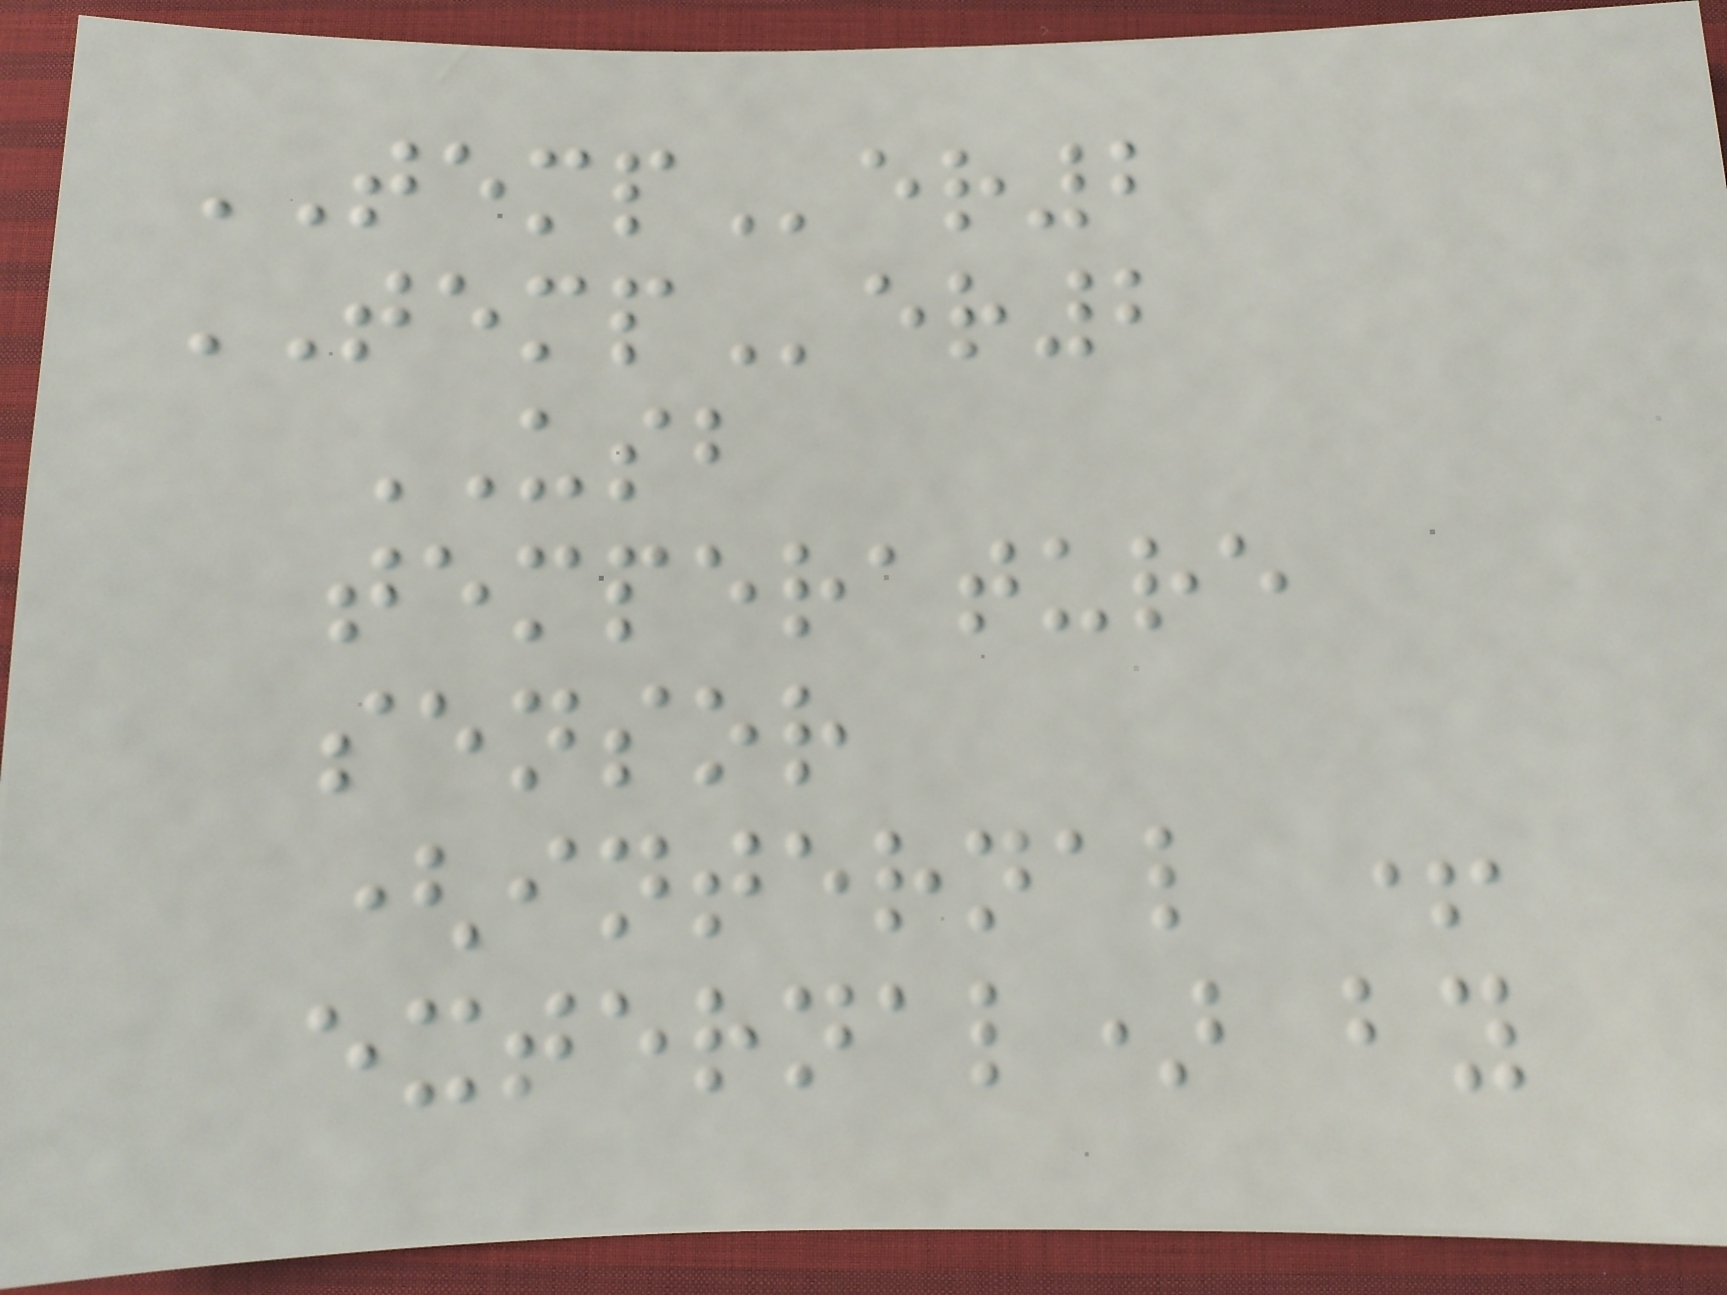TEMPer2
TEMPer2
USB
temperature
sensor
(internal +
external) by
